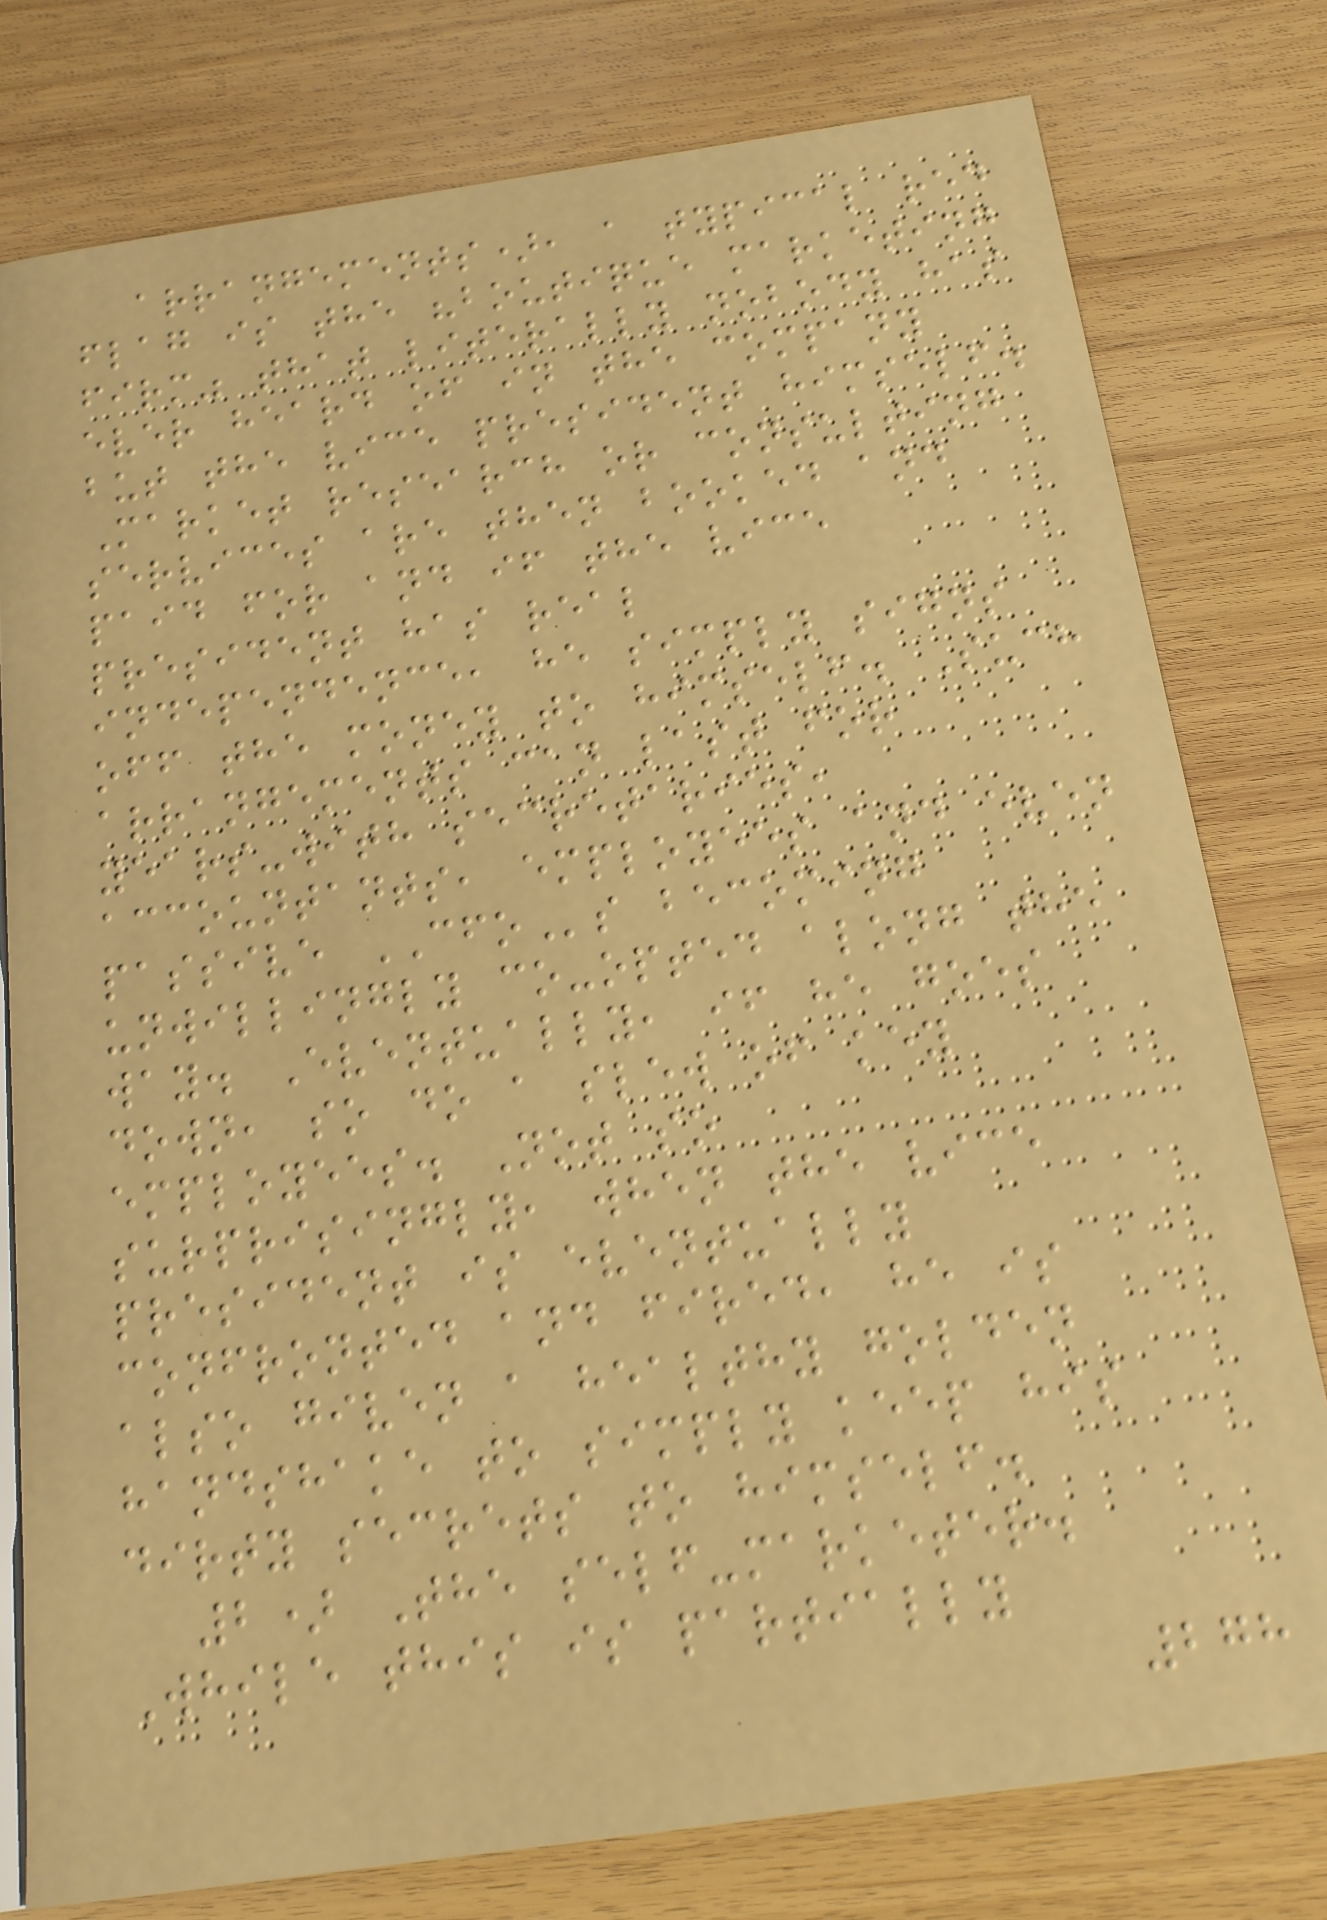arrangements), a typical red
flag is the "boutique marketing
firm" that literally nobody has
ever heard of in the company
but the vice president himself.
Market research or consulting
services are then booked and
paid for and if the vice
president has real
independence, he simply signs
off the money to himself. Such
arrangements can last for
years-with secretaries,
accountants, employees and even
passive CFOs becoming
unwillingly co-opted along the
way. Eventually, if he goes
down, so do a slew of key
employees. Not so
surprisingly, when the vice
president is eventually
confronted and fired, he is
also given a healthy golden
handshake to simply keep his
dirty secrets to himself.
2) The self-marketer.
While this is partially
278
